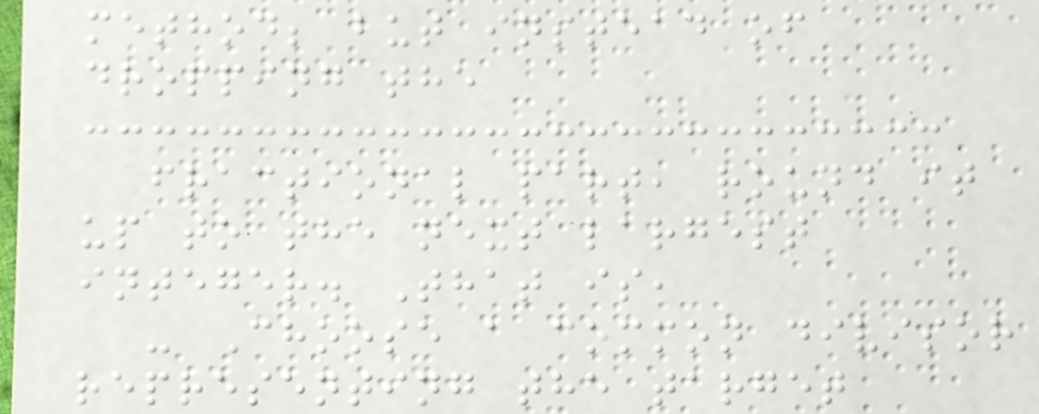method; but instead of
dropping the
fractional part, round it
up to the next largest
integer. That is,
- Choose a common divisor
representing the target
